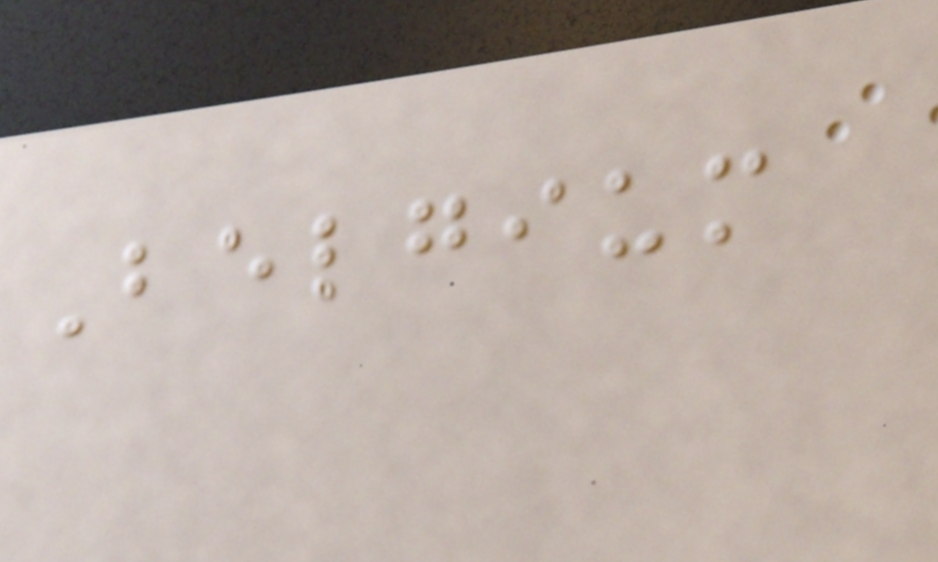Belgium
